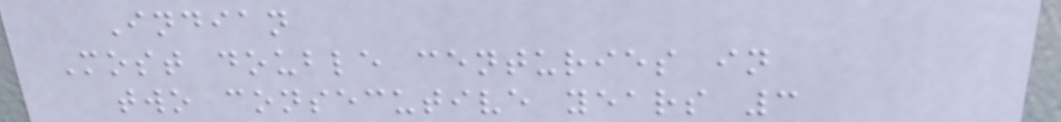Indian
Most double centuries in
two consecutive years 3
